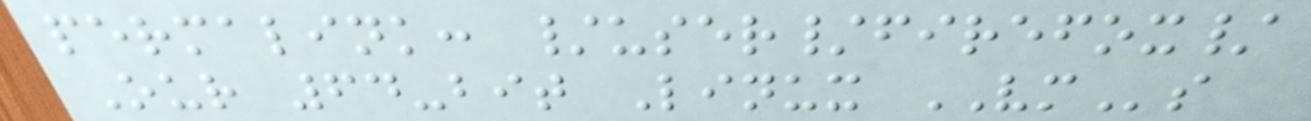permalink: /user/firefox/
Our 64-bit Linux VMs
